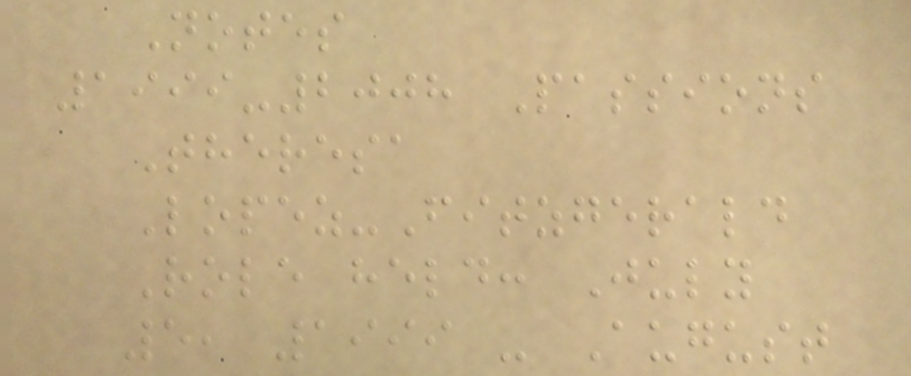Notes
1999-2008 Passions
Theresa
Lopez-Fitzgerald
Role held: July
5, 1999 - August
